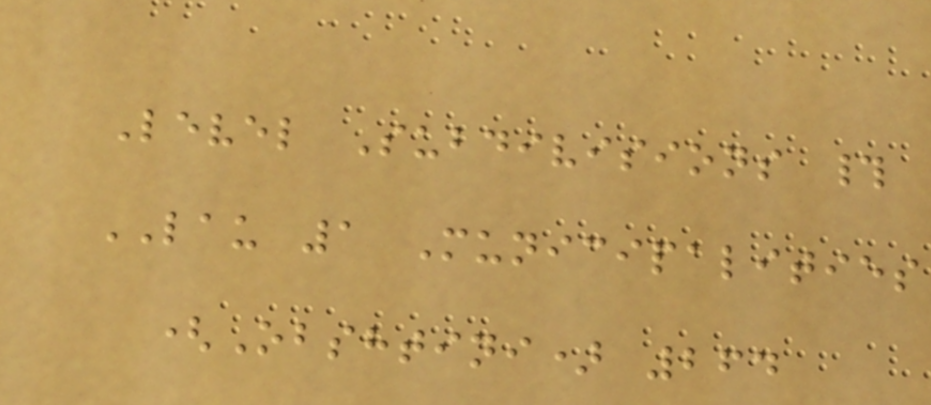Level Subdivisions #
LAU 1 Municipalities
(Obshtini) 264
